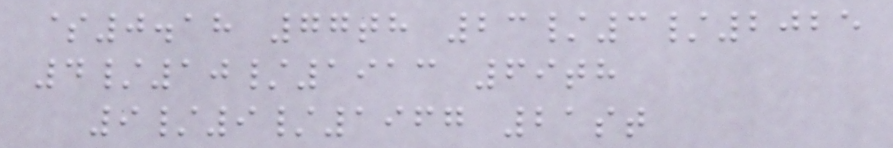$0.18 77th 23/3/2025
4/10/1913 69th
9/9/1967 21st
